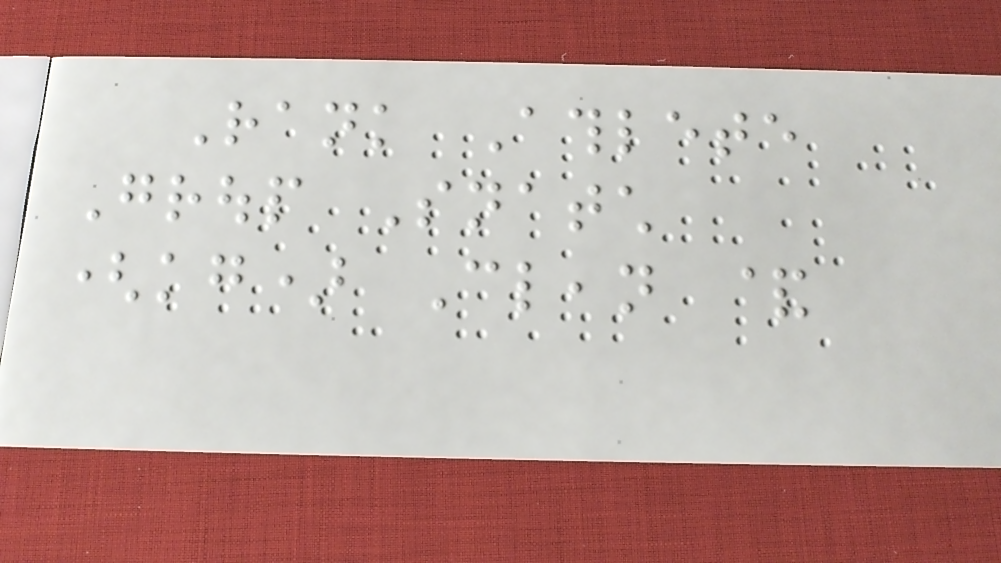Rank Athlete
Group Snatch
(kg) Clean &
